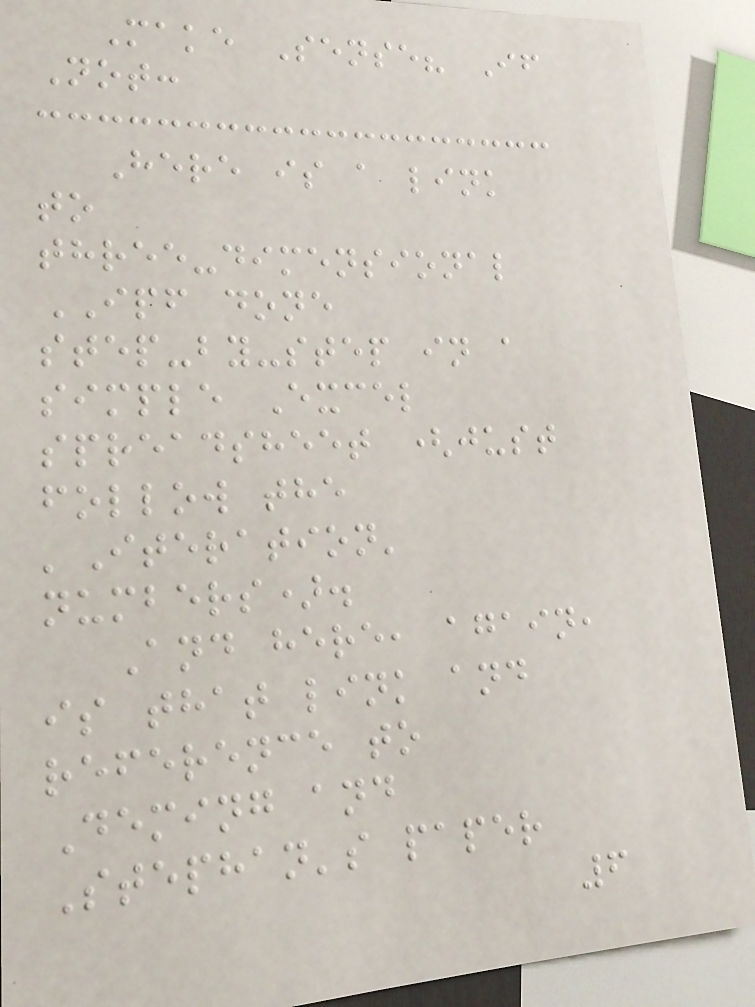Make Sense? If
Not:
Here is a link
to
three-dimensional
IPF done
step-by-step in a
simple Excel
spreadsheet (just
follow the
'Iteration'
numbers).
And here, again,
is that link and
reference to
Deming and
Stephan's paper
6
